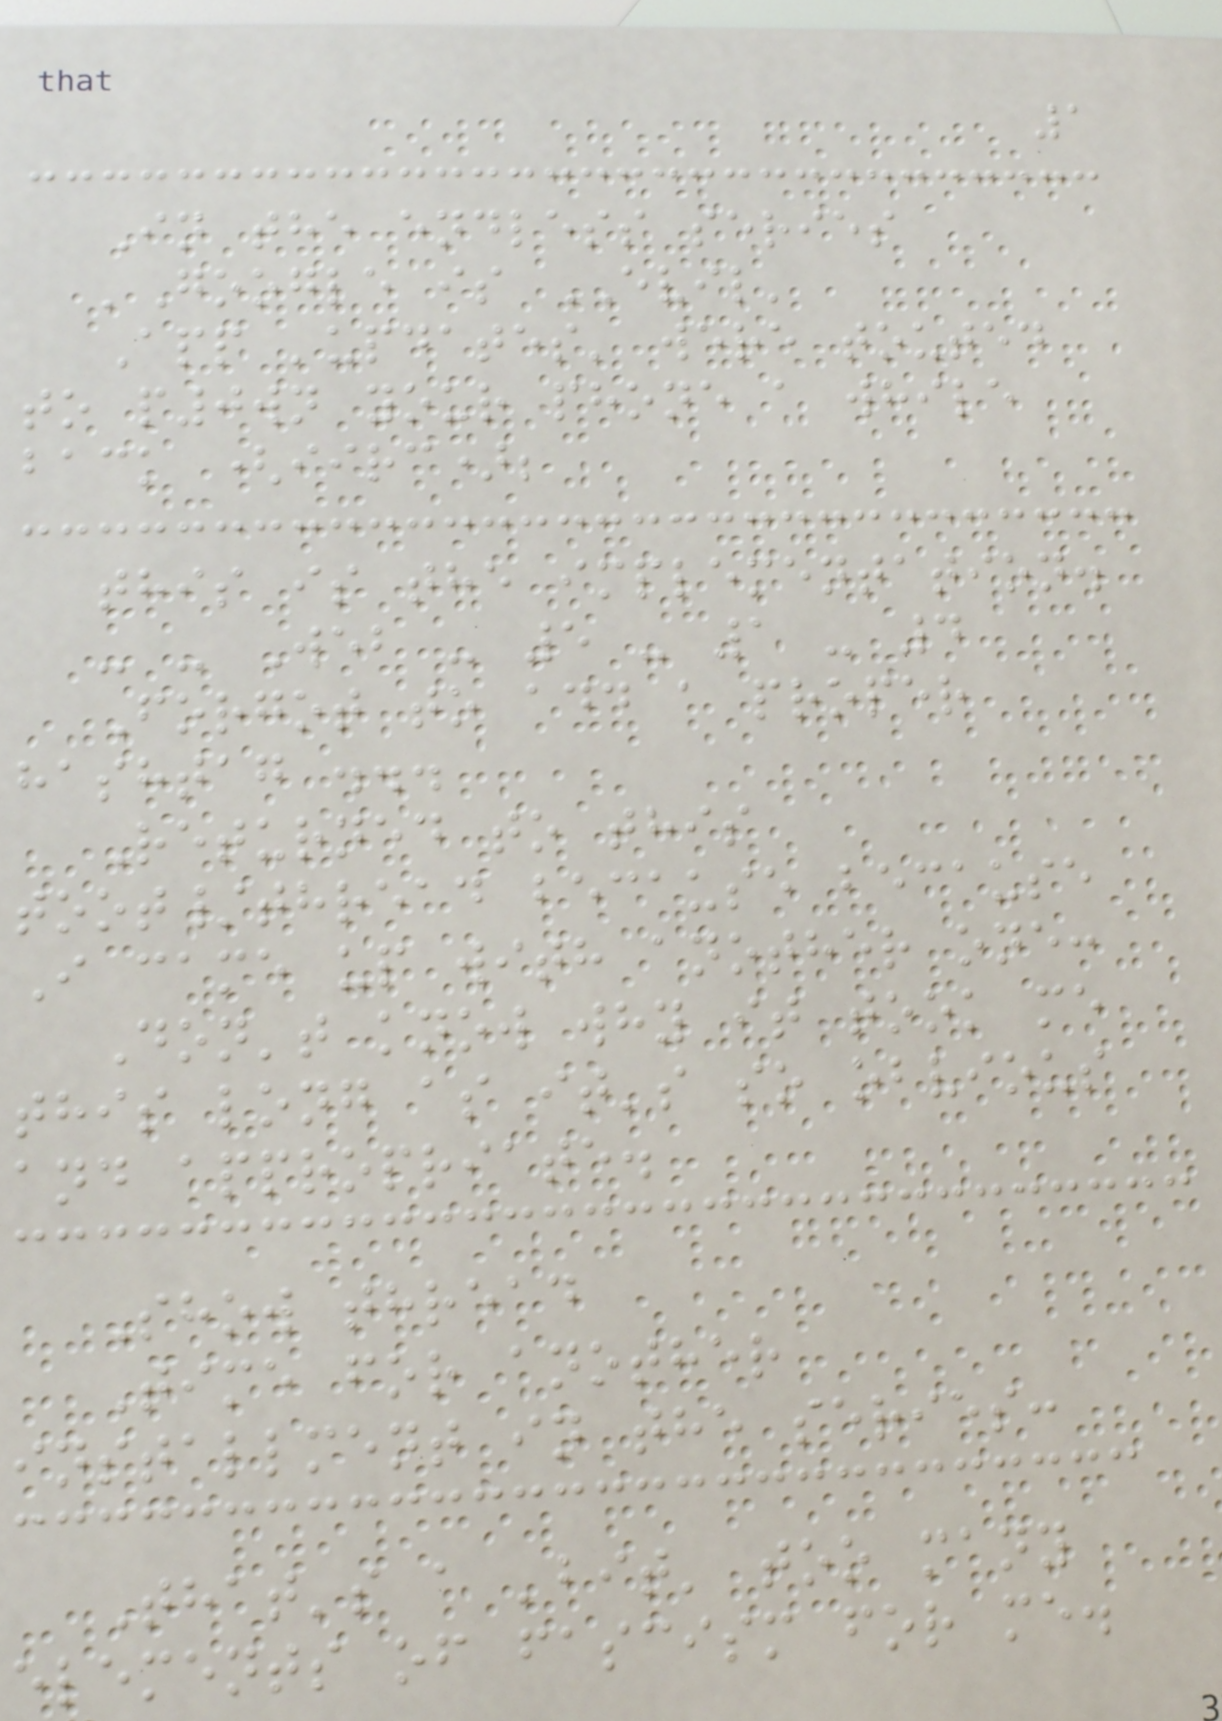1
In the endless series
'Google is EVIL'
App 'updates' were touted
to p0wn your phone a while
back (iirc);
this is the implementation.
- - Web - 5 - 1 - 4
Forgot to add a proper
hashtag ...
Returned to this
toot/thread because because
I came up with another one:
Don't know why it took me
this long as it's so obvious
and appropriate.
Show thread
Time for another
installment in the series:
That's a 'bit' too many
elements of fascism for me.
